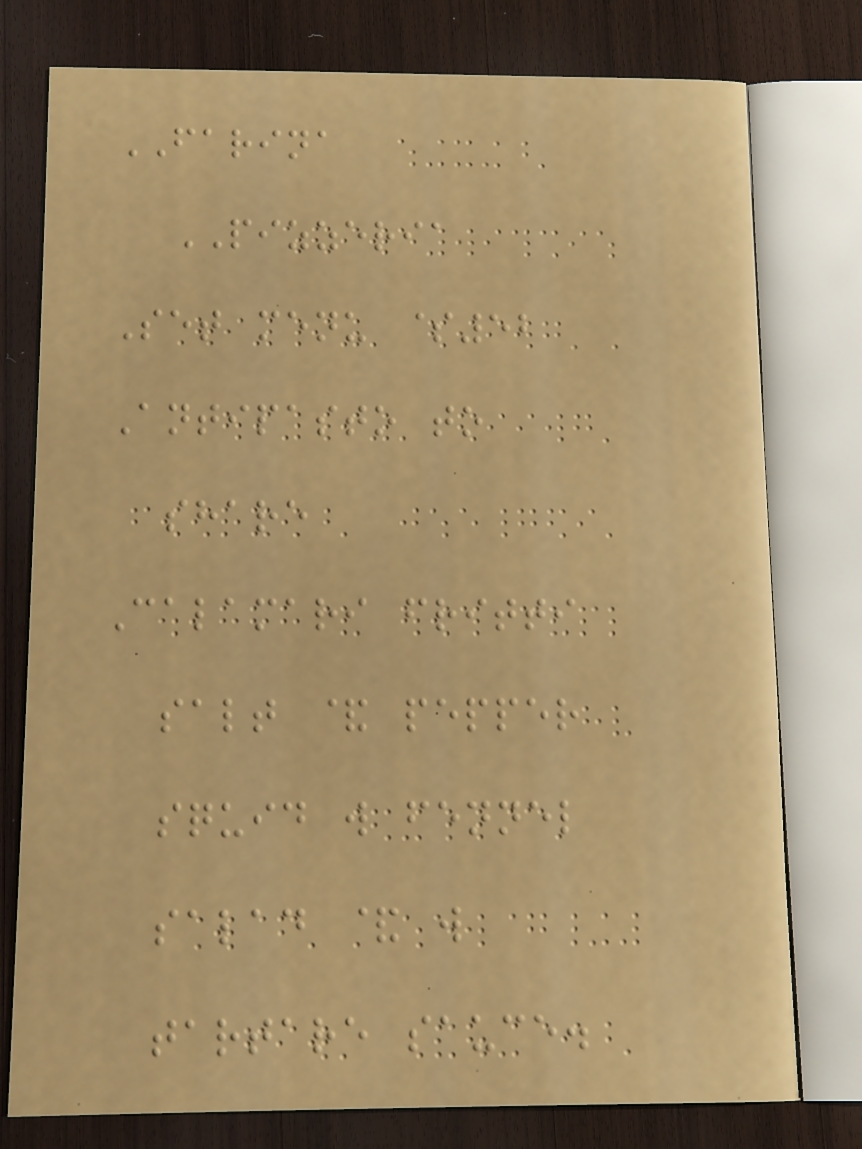FARINA
PIZZERIA
Set menu $52
Antipasto to
share
Calamari fritti
salt & pepper
squid w fennel
salad & w
tartare sauce.
